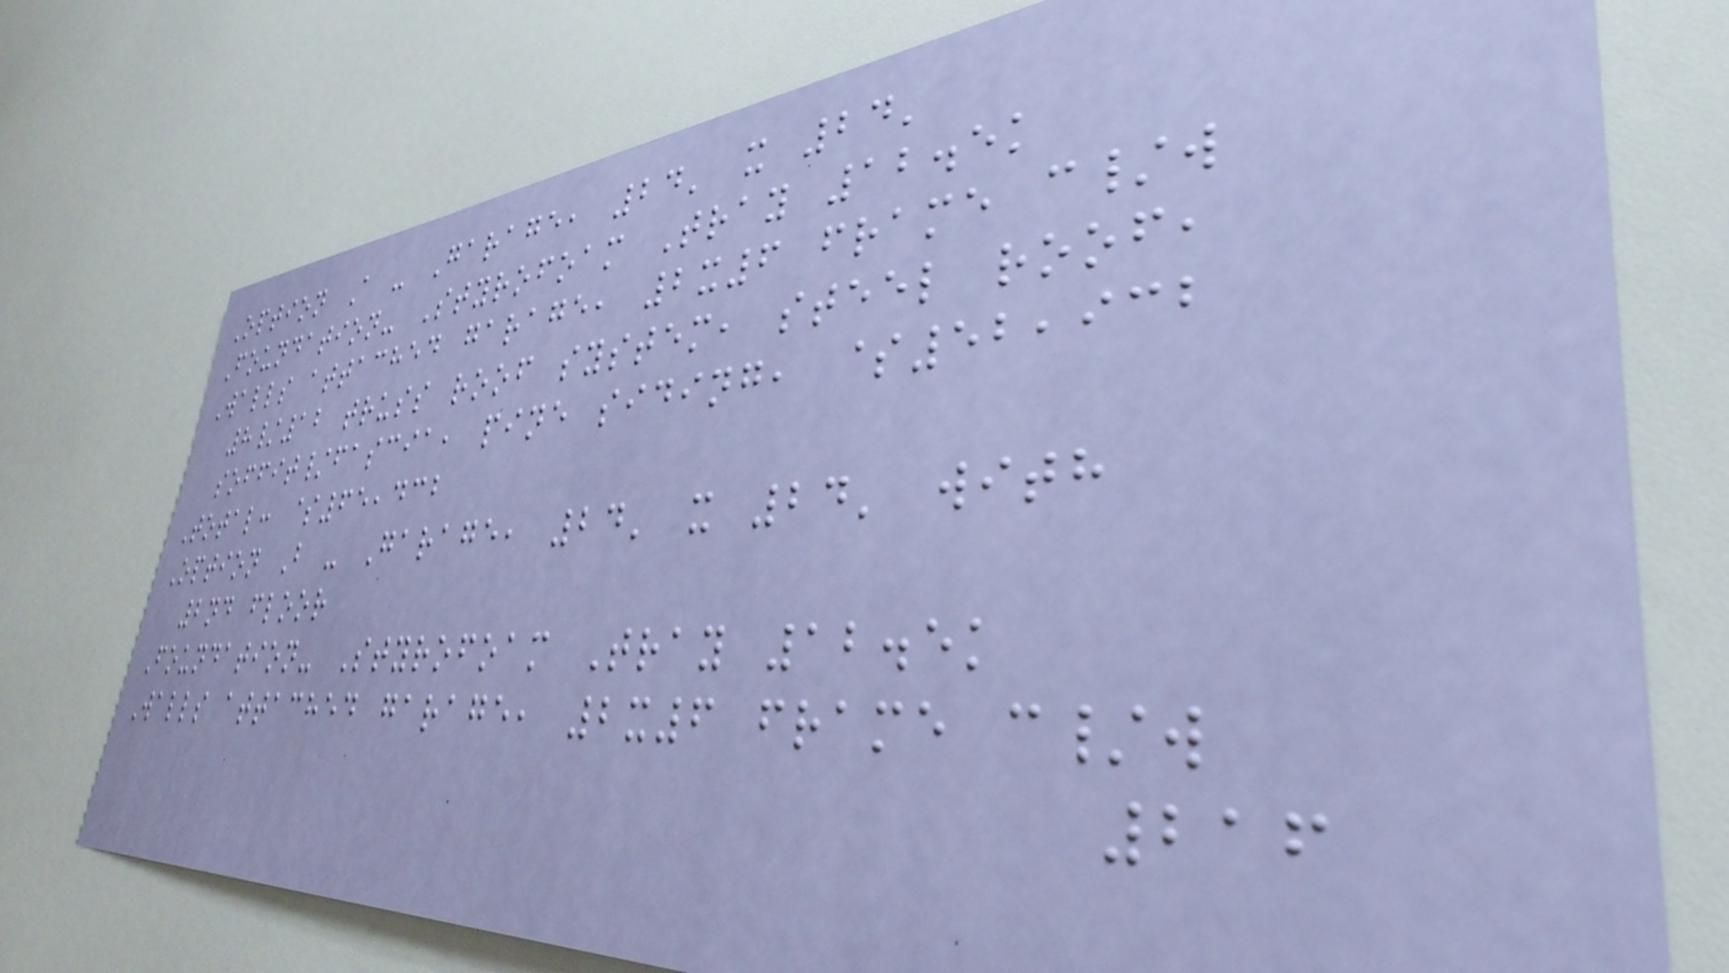Option A - Garage, 24' x 24'
Foundation- Styrofoam Tray 12.5k
Walls attached garage, 2x6 frame c/w
8/12 truss roof system, steel roof,
soffit/fascia, pine siding, $52,932
Total: $65,432
Option B - Garage, 24' x 24' with
2nd floor
Foundation- Styrofoam Tray 12.5k
Walls attached garage, 2x6 frame c/w
216
